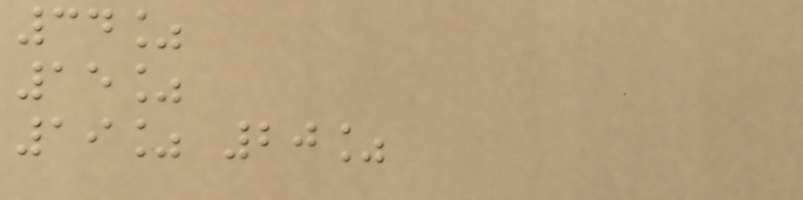34%
15%
19% 20%
